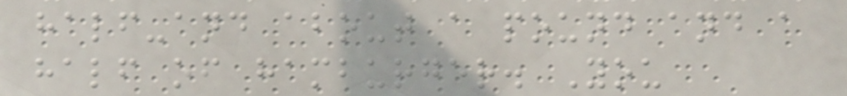half-and about a pound and a
half of hamburger. You
